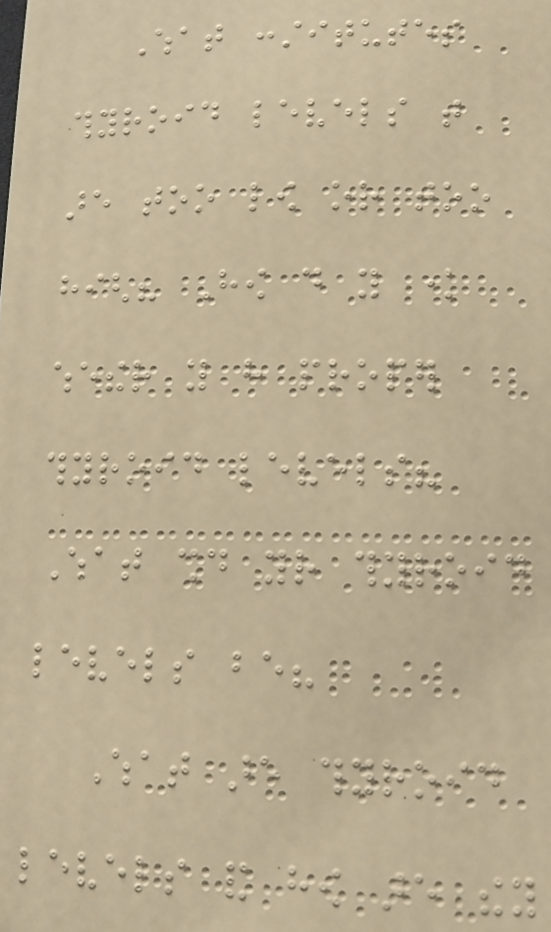What constitutes
thyroid levels that
are too low or too
high? How do you know
whether you have proper
thyroid levels?
What should your thyroid
levels be?
What are thyroid
levels and how are they
